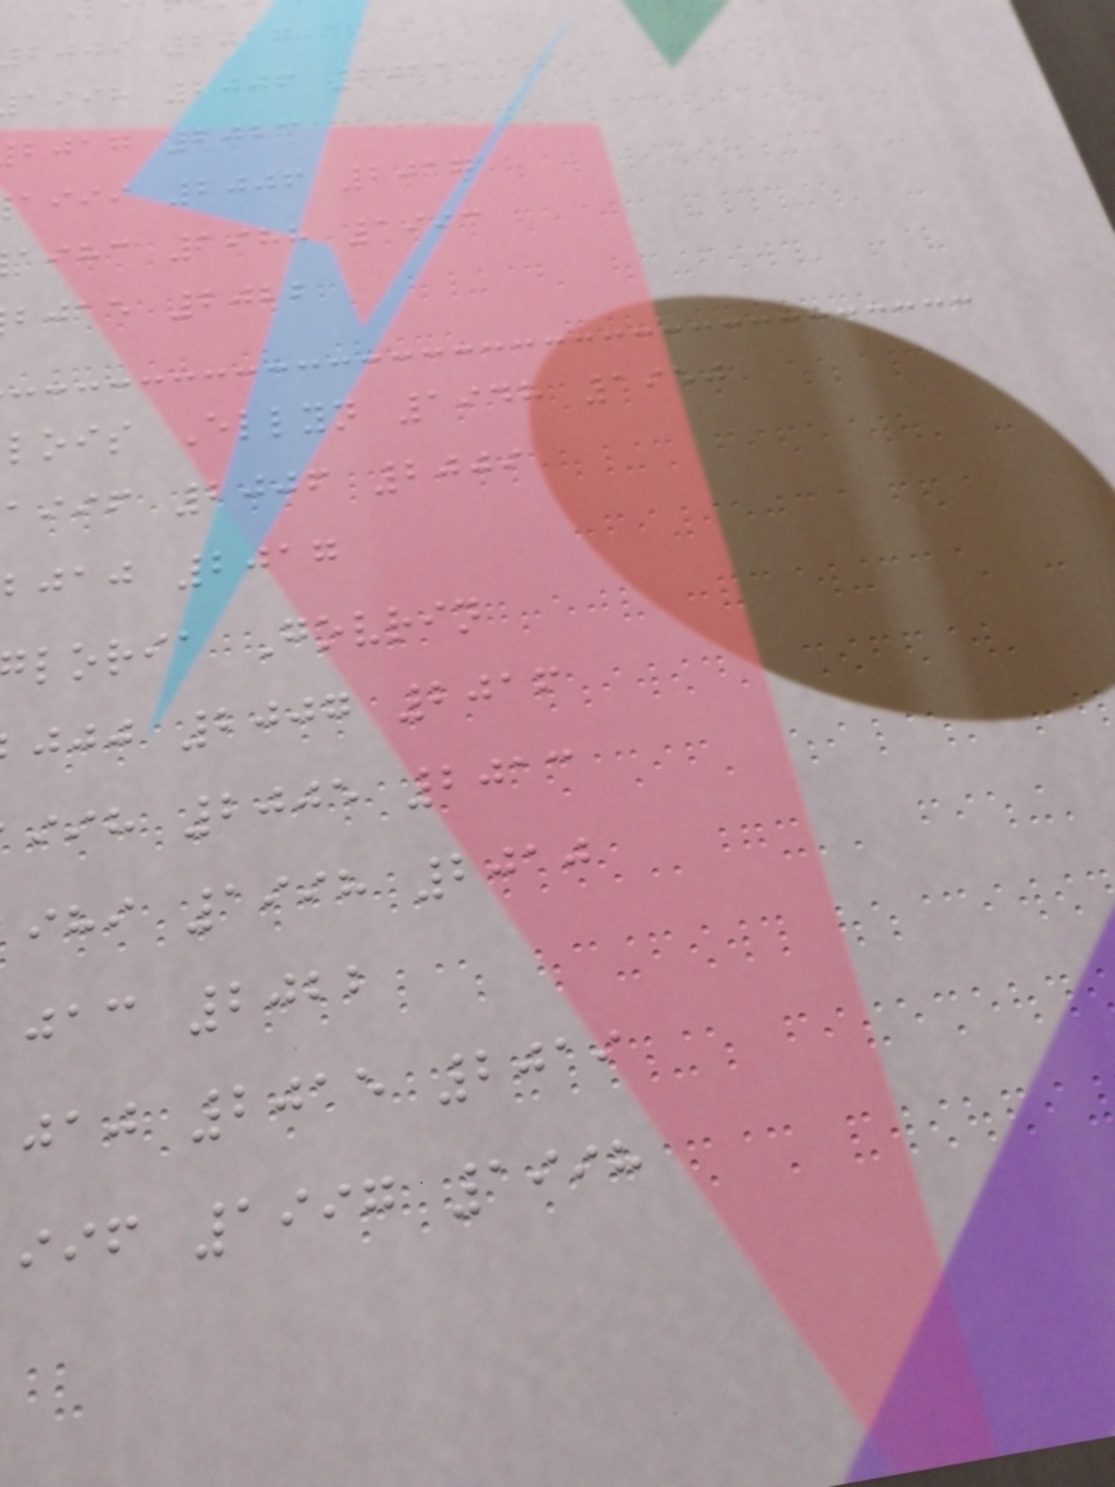bjji 2017
aiih 2006 2011
bjag 2023
aiii 2006 2017
aihc 1988 1993
bjae 2022
lois Ellyn 1948 1950
aiif 2006 2009
bjaj 2017
loria Govrin
jjj 2007 2016
iih 2005 2013
ihi 1998 2010
jac 2022
jaj 2015 2019
iif 1997 1998
